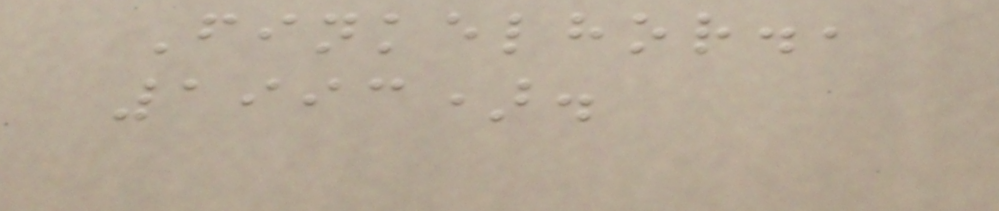Finkelhor.,
1993).
